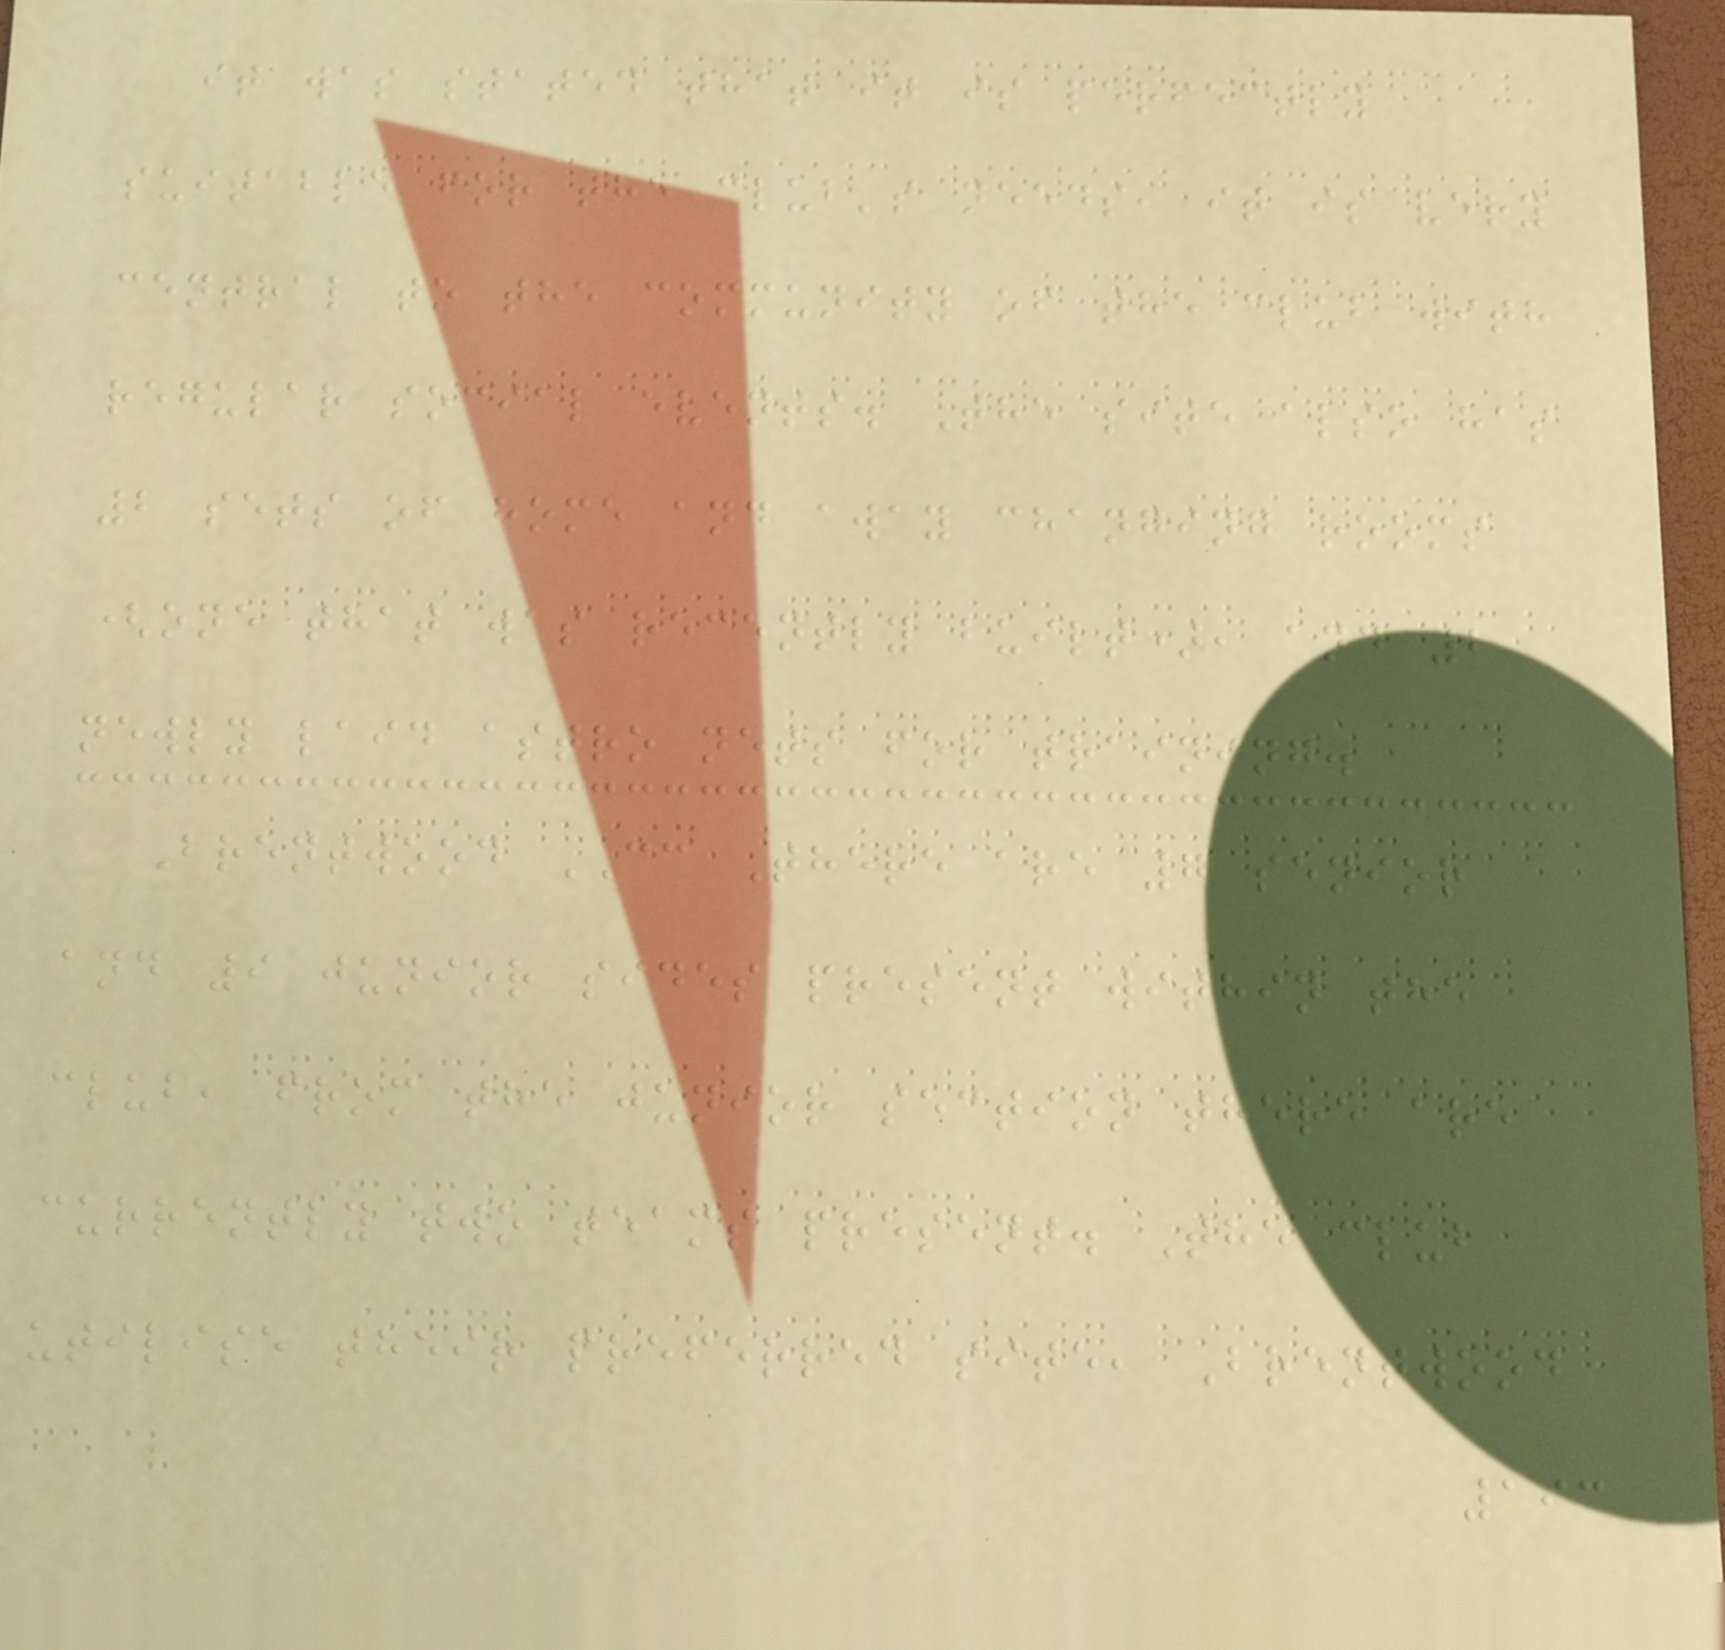it was stated that it is perfectly
suitable for the club's needs, it is very
central to the community of the club with
regular social events. The site also has
2 sets of home and away changing rooms
(one that was recently built), and 2
newly laid astro nets for training.
Brentwood CC There are 7 senior
and 9 junior sides present within the
club, from the junior section there are
currently two teams present. The club
utilise their preferred site, Brentwood
193
